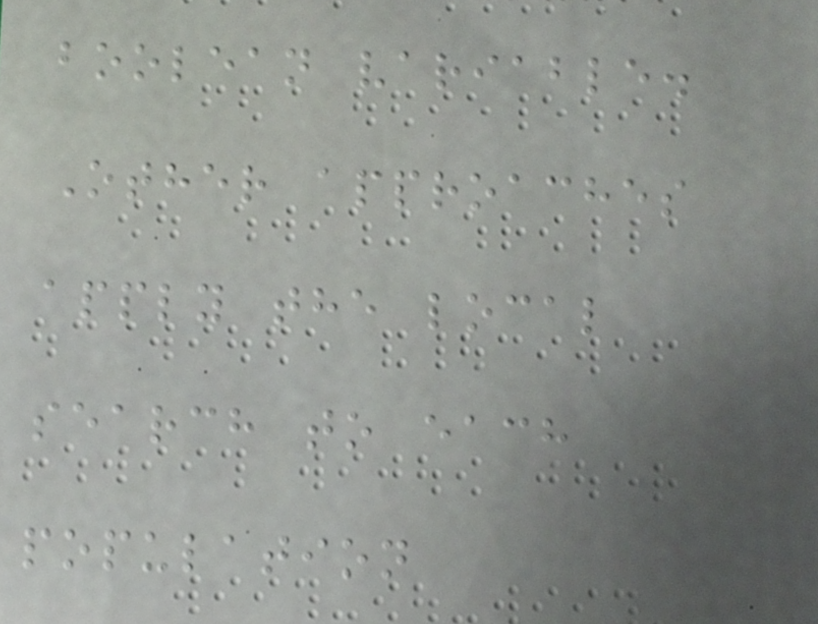boolean variable.
Other approaches
apply the local
search to each
population
